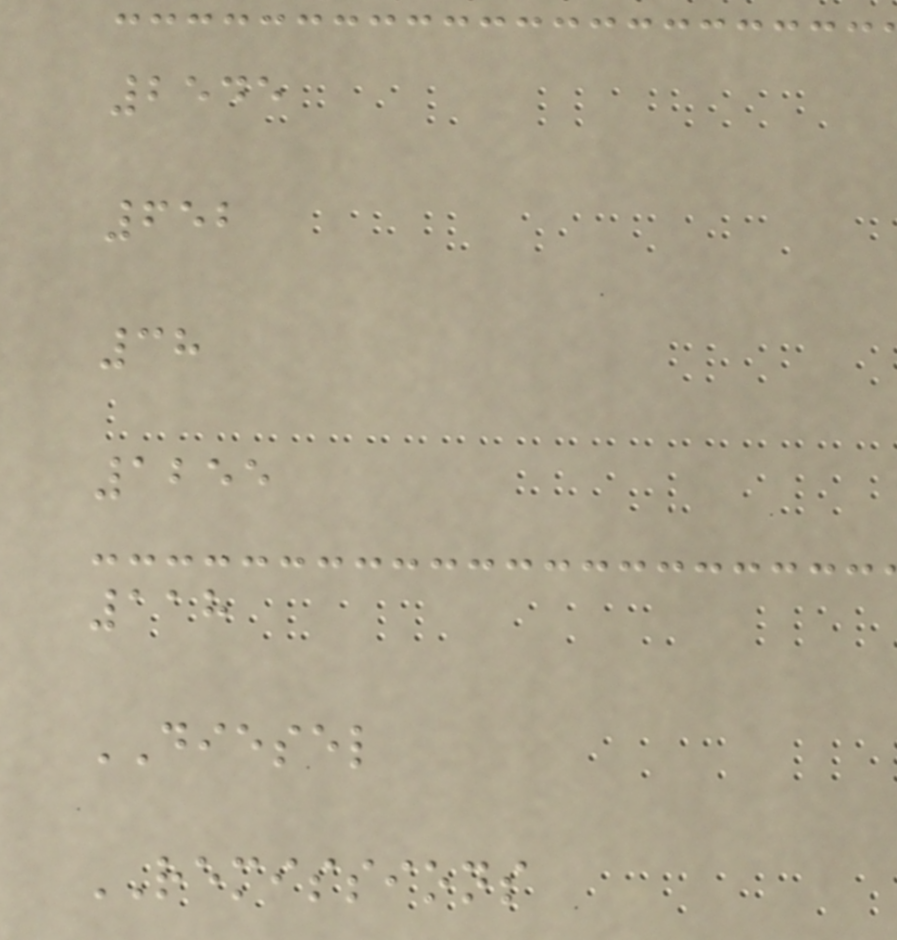2545
652
38
1255
118
DIESEL
REMISSIONS
